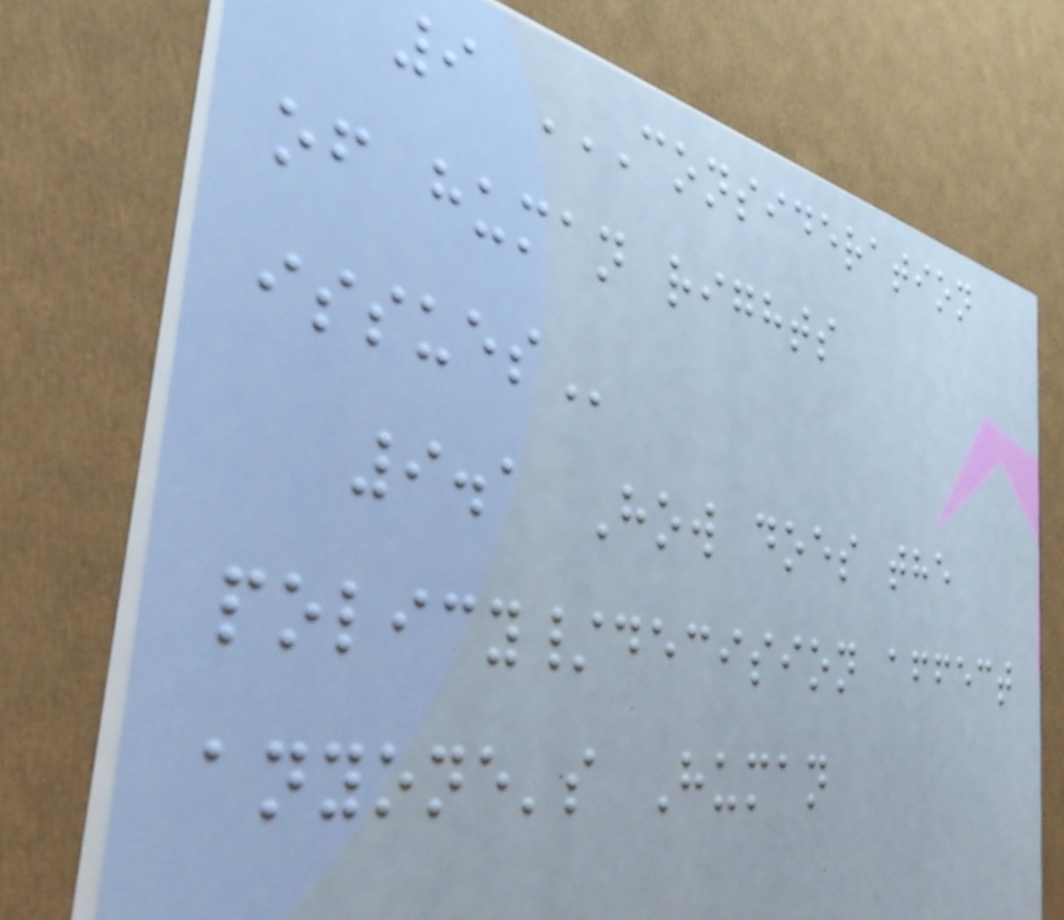9 CONSIDERATION
OF HUMAN RIGHTS
ISSUES
9.1 How does the
policy/decision affect
anyone's Human
